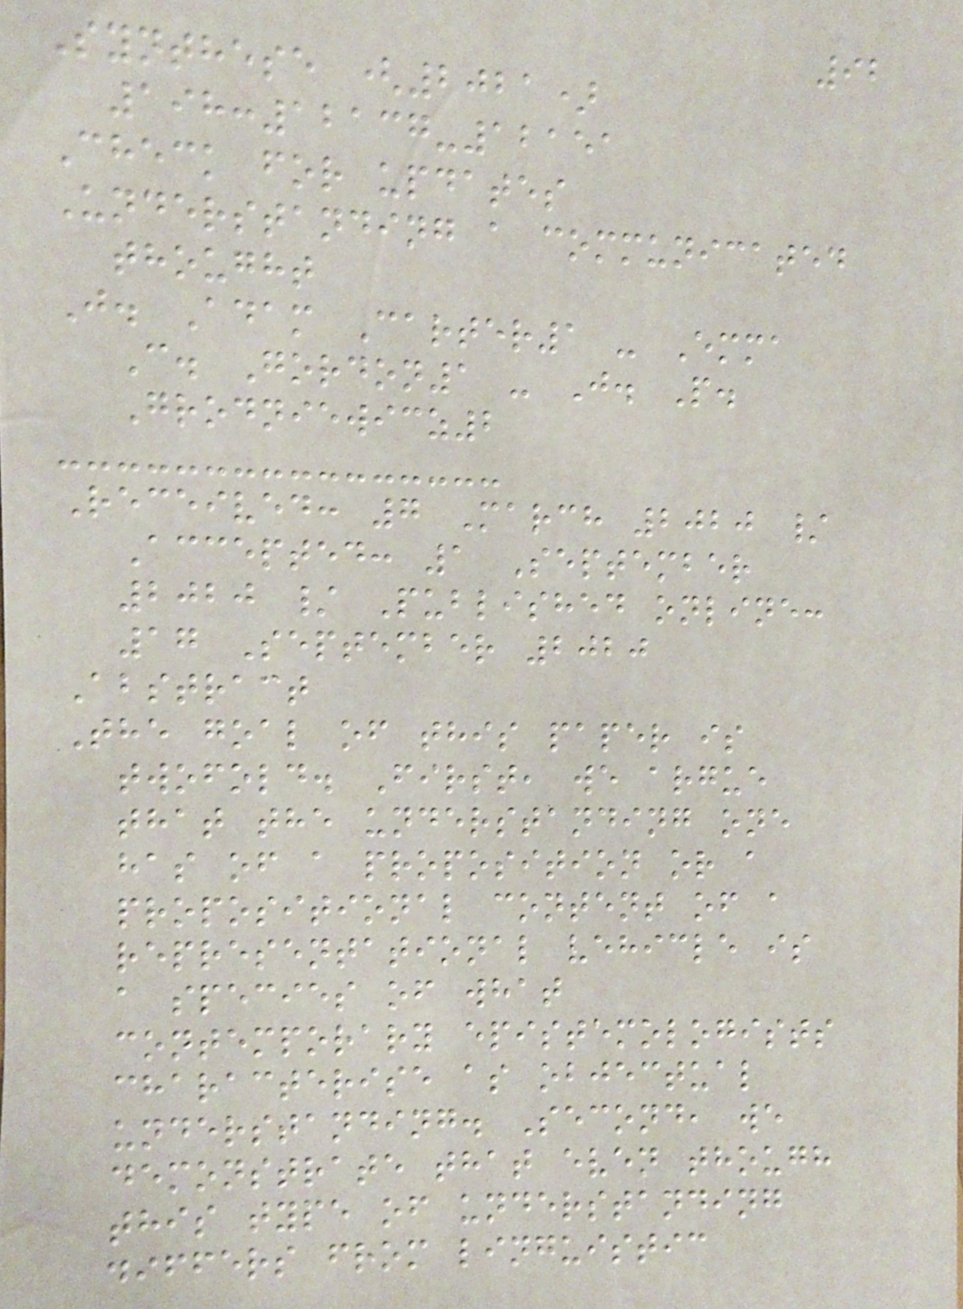92
Synthese (2021)
198:12137-12151
Check for updates
Understanding a communicated
thought
J. Adam Carter1 - Emma
C. Gordon1 - J. P.
Grodniewicz2
Received: 7 March 2020 /
Accepted: 1 September
2020 / Published online:
17 September 2020
Abstract
The goal of this paper is
twofold. First, we argue
that the understanding one
has of a proposition or a
propositional content of a
representational vehicle is
a species of what
contemporary epistemologists
characterise as objectual
understanding. Second, we
demonstrate that even though
this type of understanding
differs from linguistic
